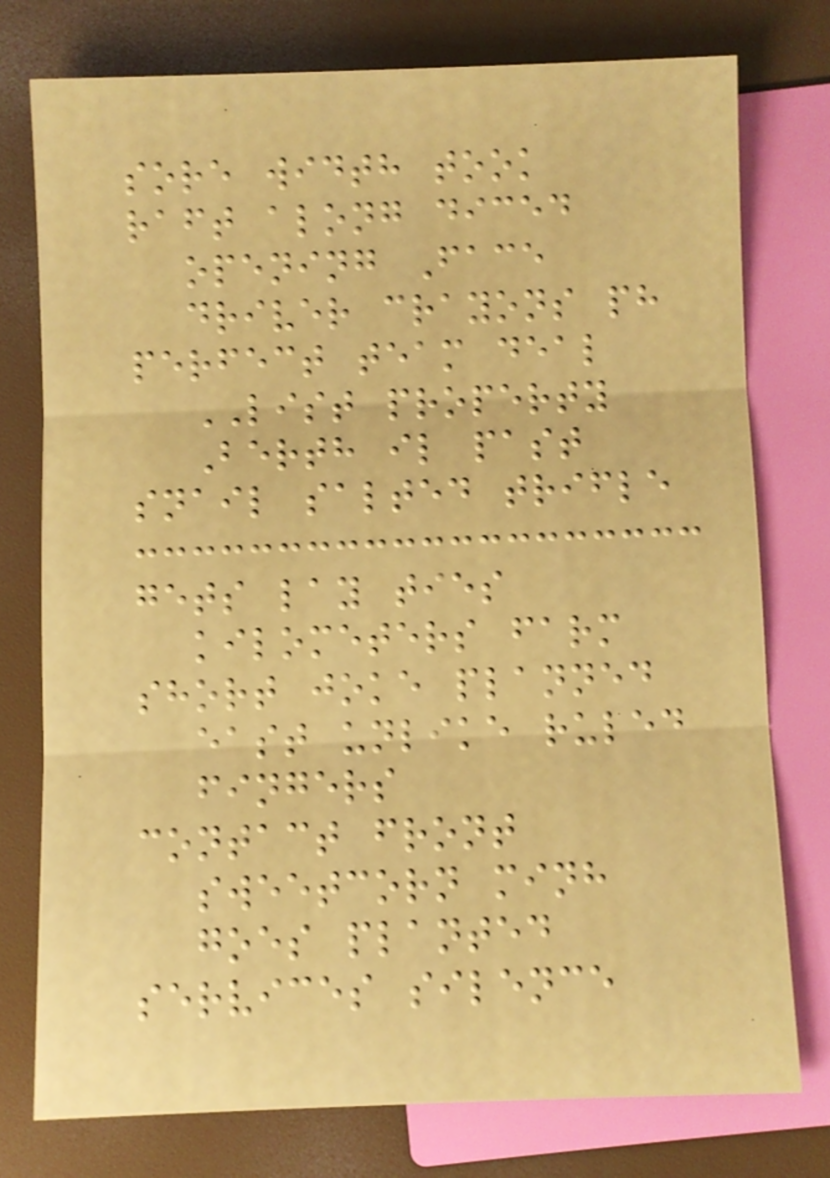sore width took
raft along diced
opening Face
driver crayons ph
perfect team deal
LIST property
Berth il past
snail salted trifle
gets lay ties
kilometers farm
short joke planned
east unlike ruled
fingers
contact front
sweetcorn minh
goes planted
services silence
